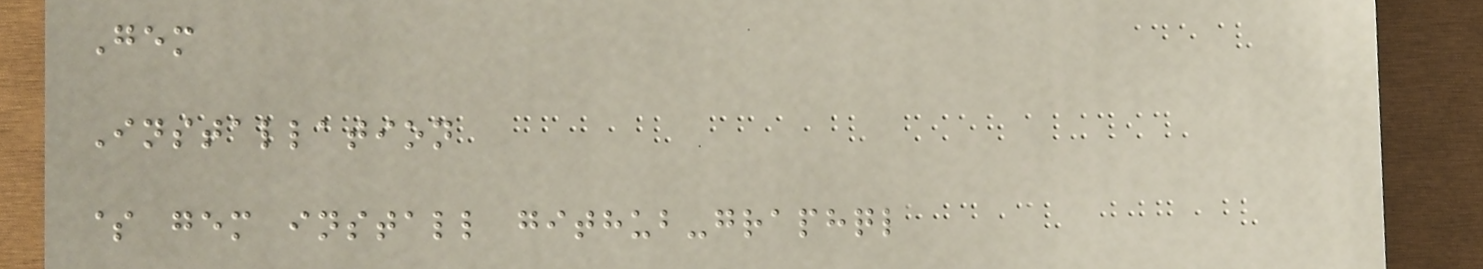Gem
Installation
$ gem install github-graphql
